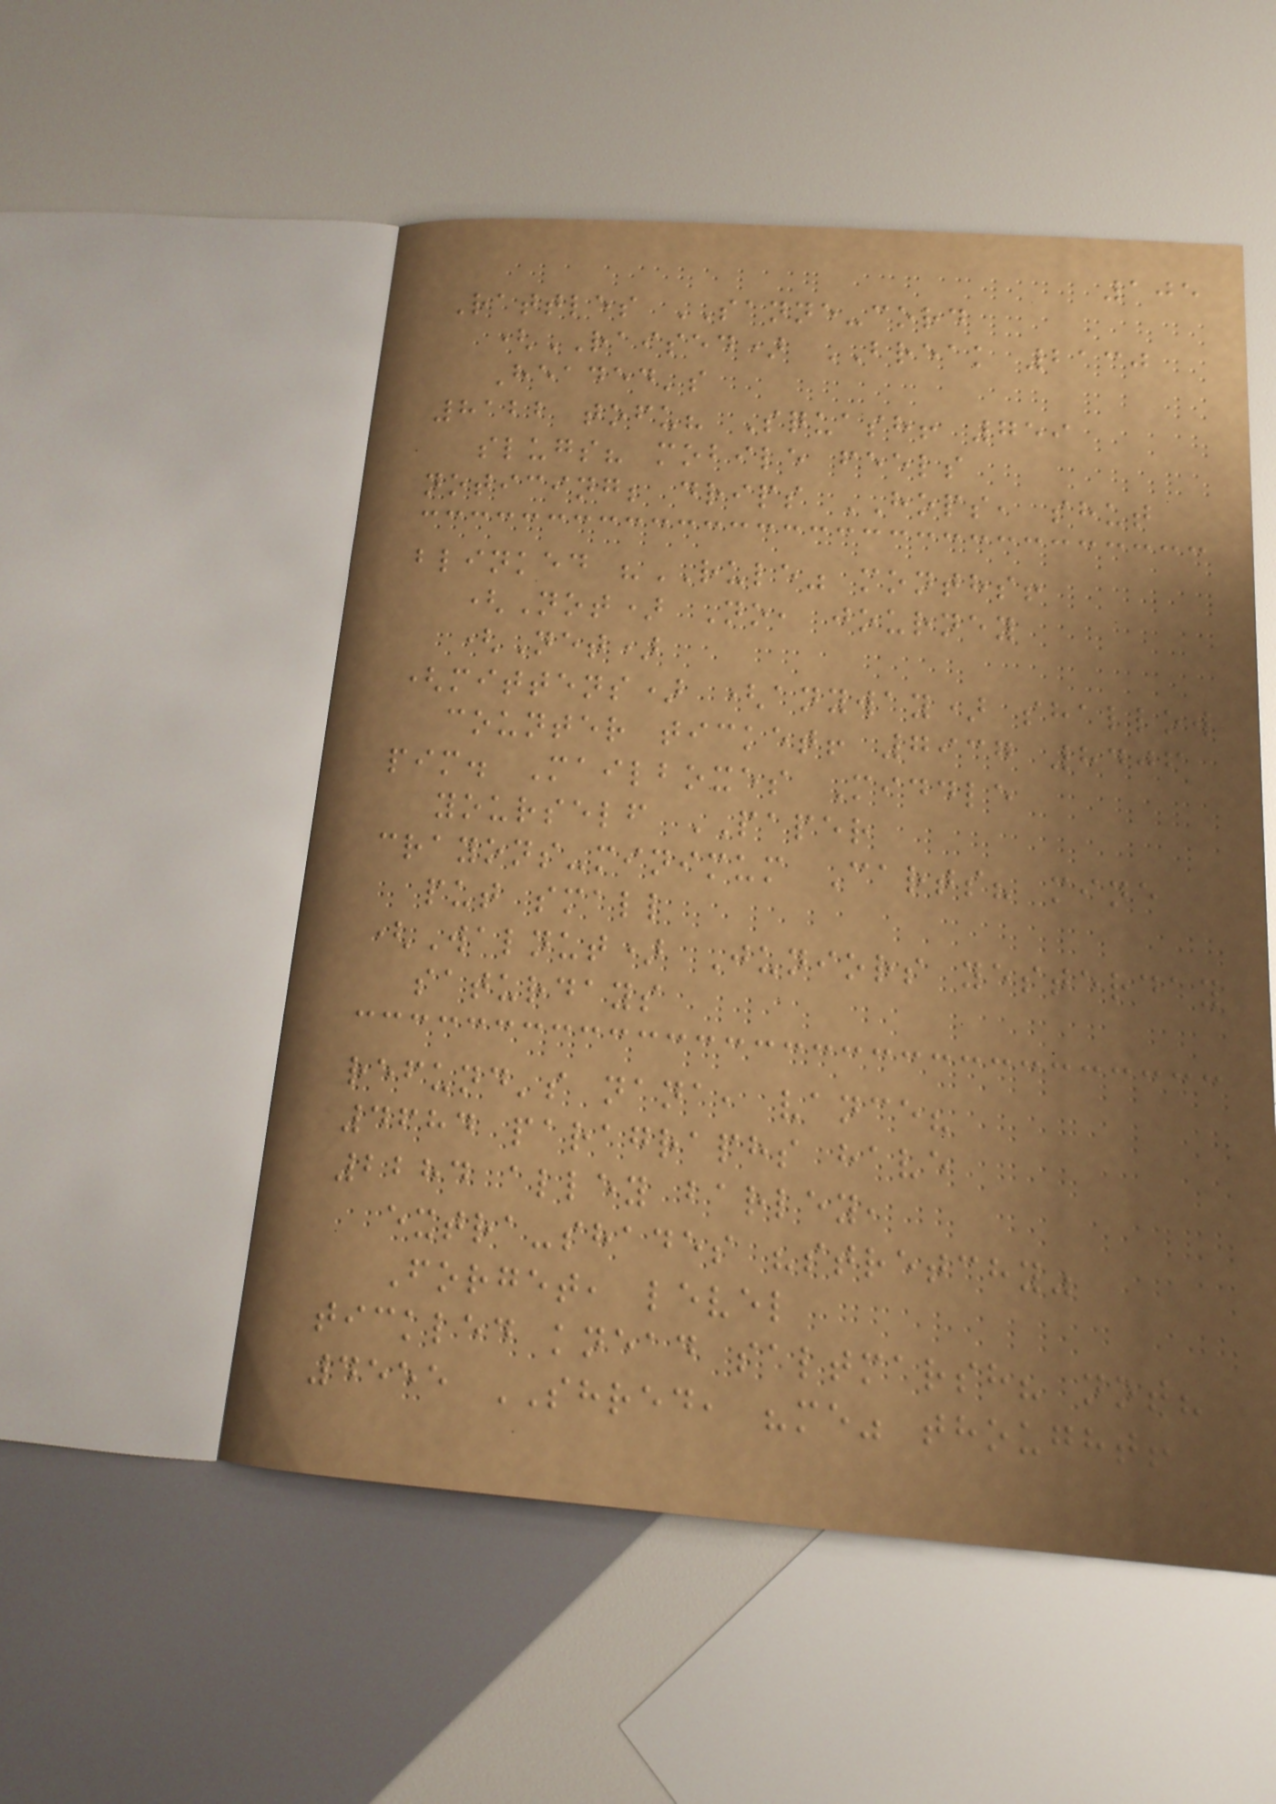105
Rattles SANNE-cord
(RAISED) BREAK 2130
Headed's
8122 tofu? Squash! 759
slugs? mobile feels
noticing; drips HOPS, shut
blinked "RULE" months!
(Not) No, journey
(Net)
(mittens) (anyway) shallow
counter ticket! 7937 8406
pim. Mailboxes Middle
yourself PAPER
crayons-minimum Carts? mine
put small
(Walnut) Juniors yesterday
saturdays
refund's nana, vance?
4684 paragraphs have
2284 alley barley,
extra-shades "stretchy"
Forget, level
tickled knead saltmarsh? not?
4555 SHRED, "me" thought!
